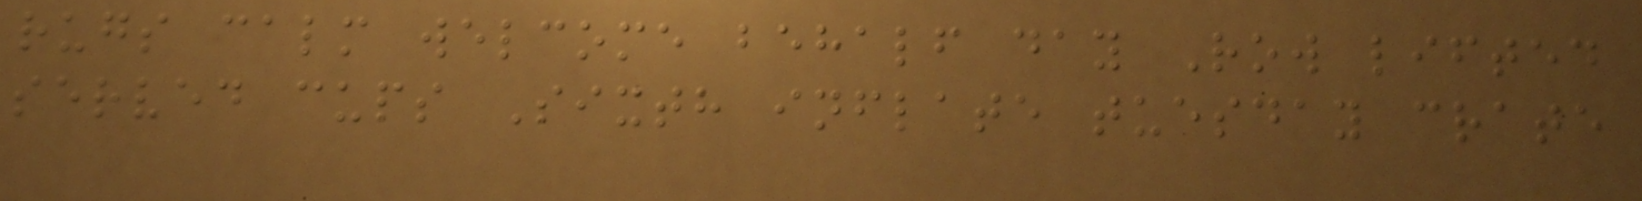rugs calm welcome behalf day Row lifted
served cups Sixth inflate tuesday crate
